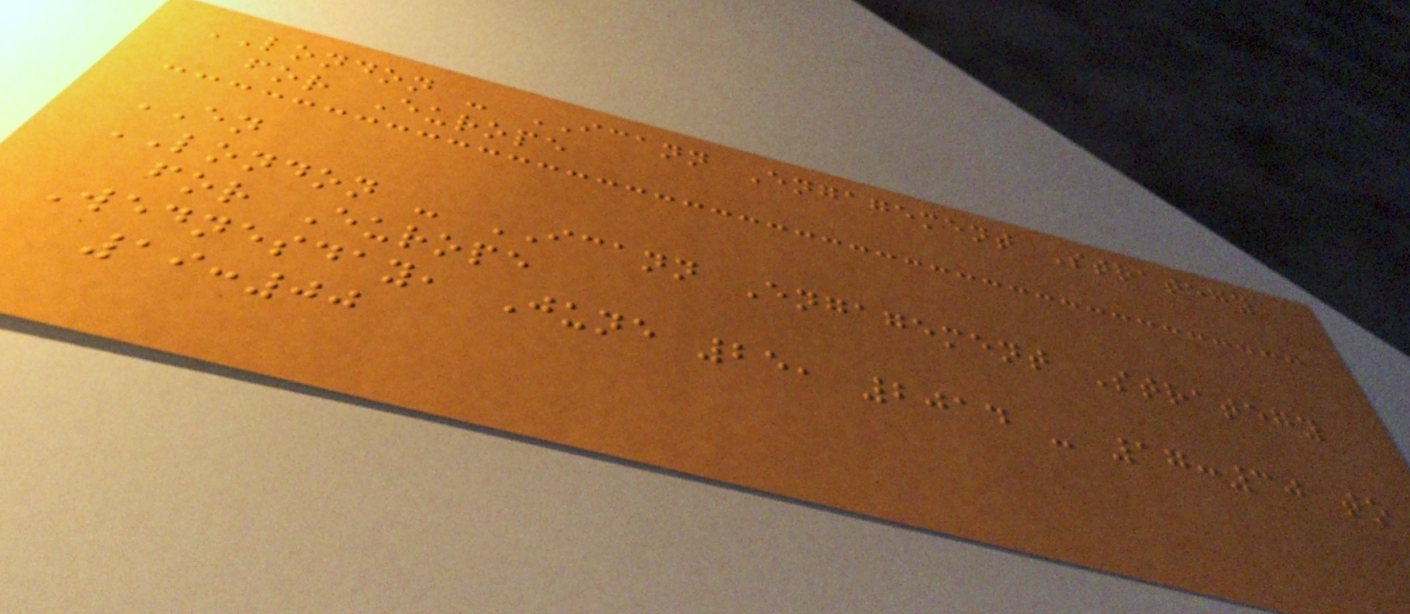LONDON - ICANN Engagement Strategy
for Europe
EN
LONDON - ICANN Engagement Strategy
for Europe
Wednesday, June 25, 2014 - 17:30 to
19:00
